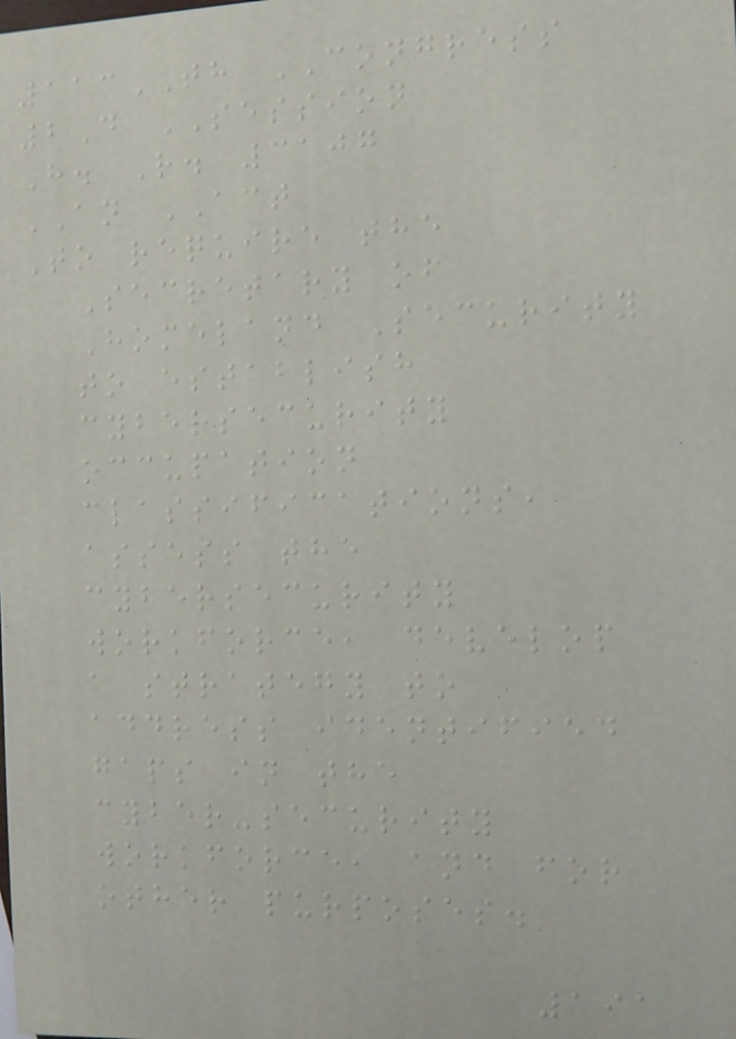113TH CONGRESS
2D SESSION
H. R. 3107
AN ACT
To require the
Secretary of
Homeland Security
to establish
cybersecurity
occupation
classifications,
assess the
cybersecurity
workforce, develop
a strategy to
address identified
gaps in the
cyber-security
workforce, and for
other purposes.
191
